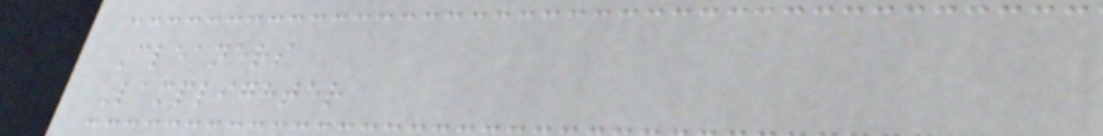Cleaners
Lamplighter
